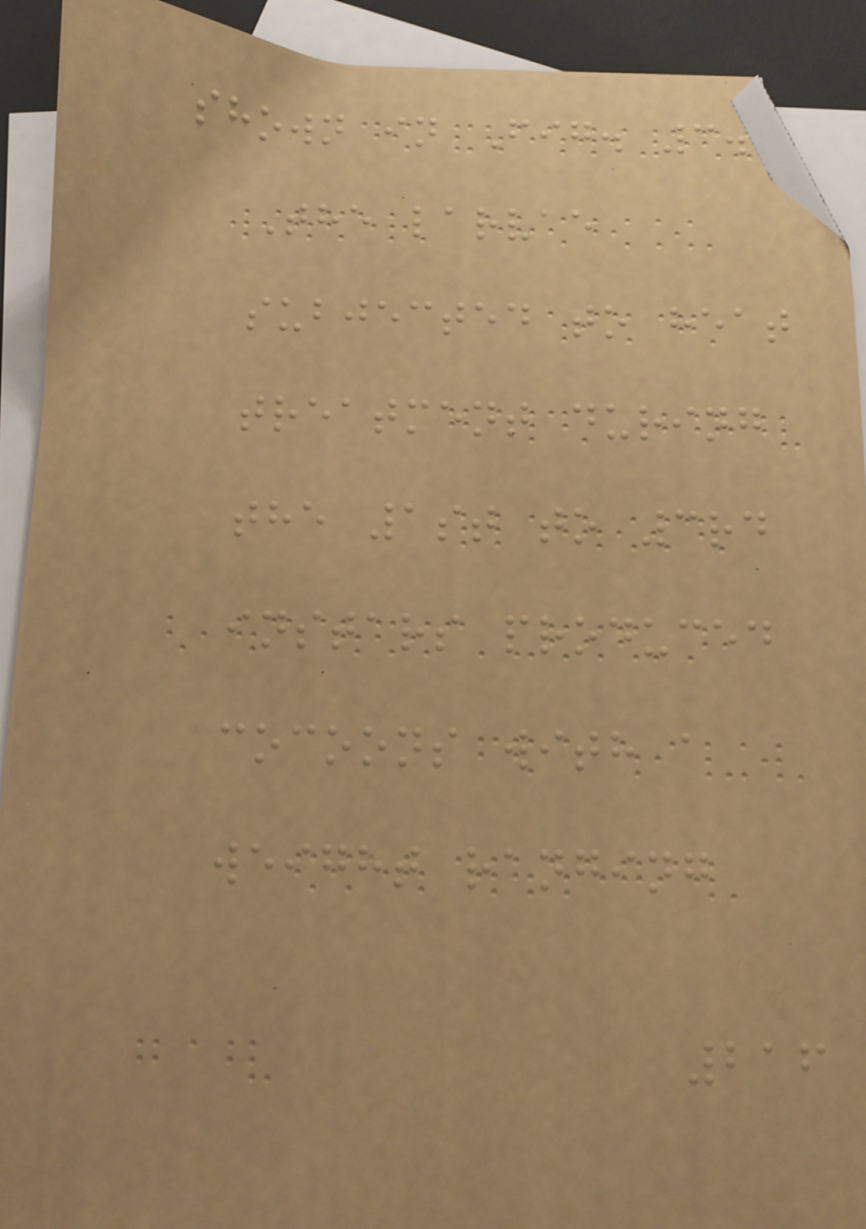shown in Fig. 3.
The larvae
subjected to heat
treatment during
the 1st to 3rd
instars produced
cocoons with a
weight ranging
216
